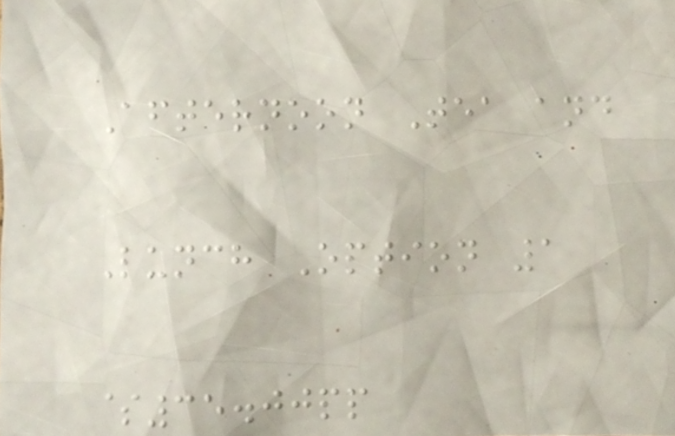Afternoon Tea and
Lunch Option 1
$35.00pp
